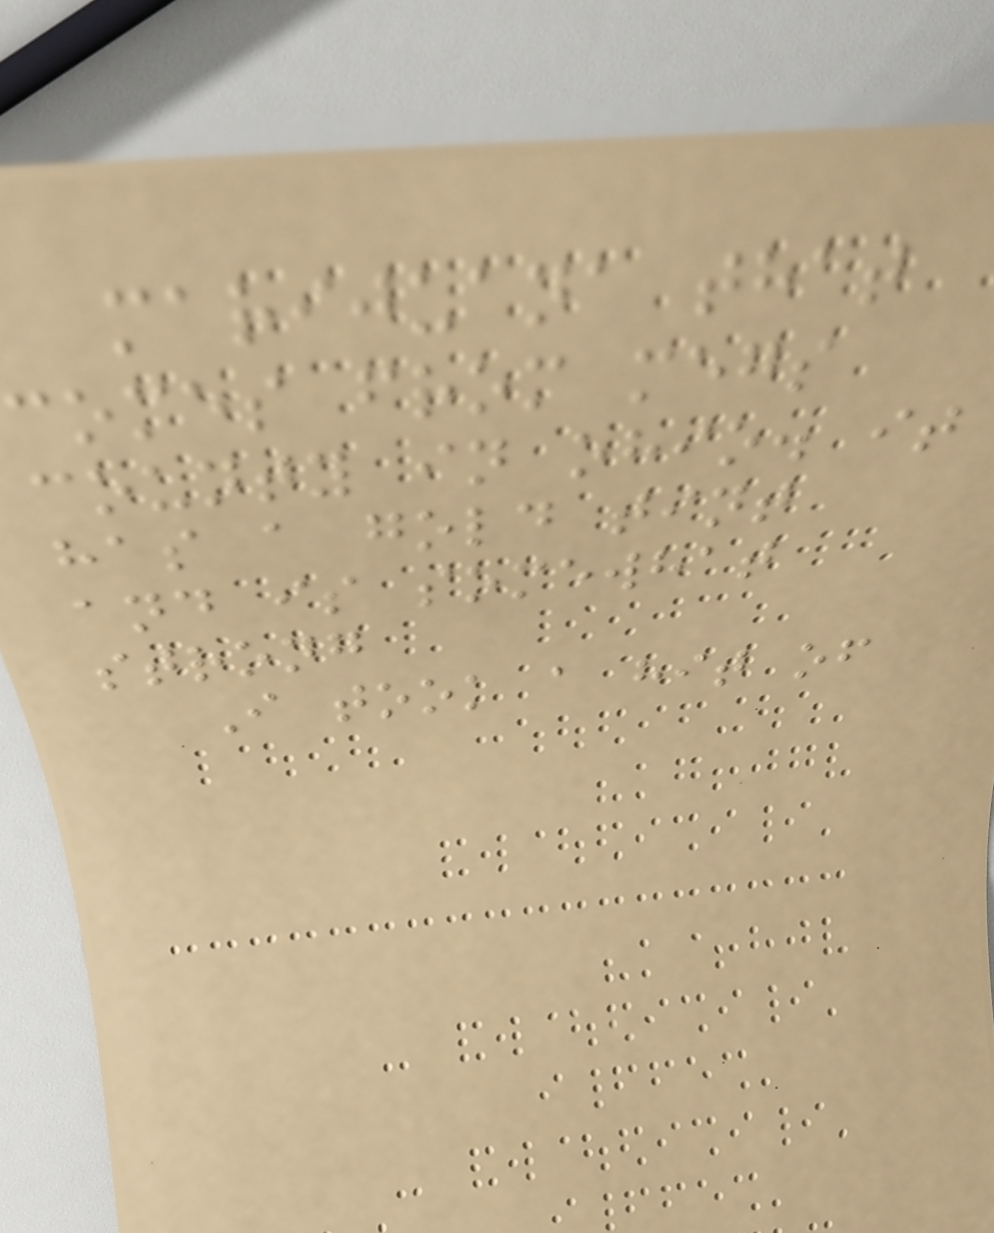marijuana that
comes from megs
county in ohio. it
has a gold tint
and is somewhat
strong
I took a hit of
